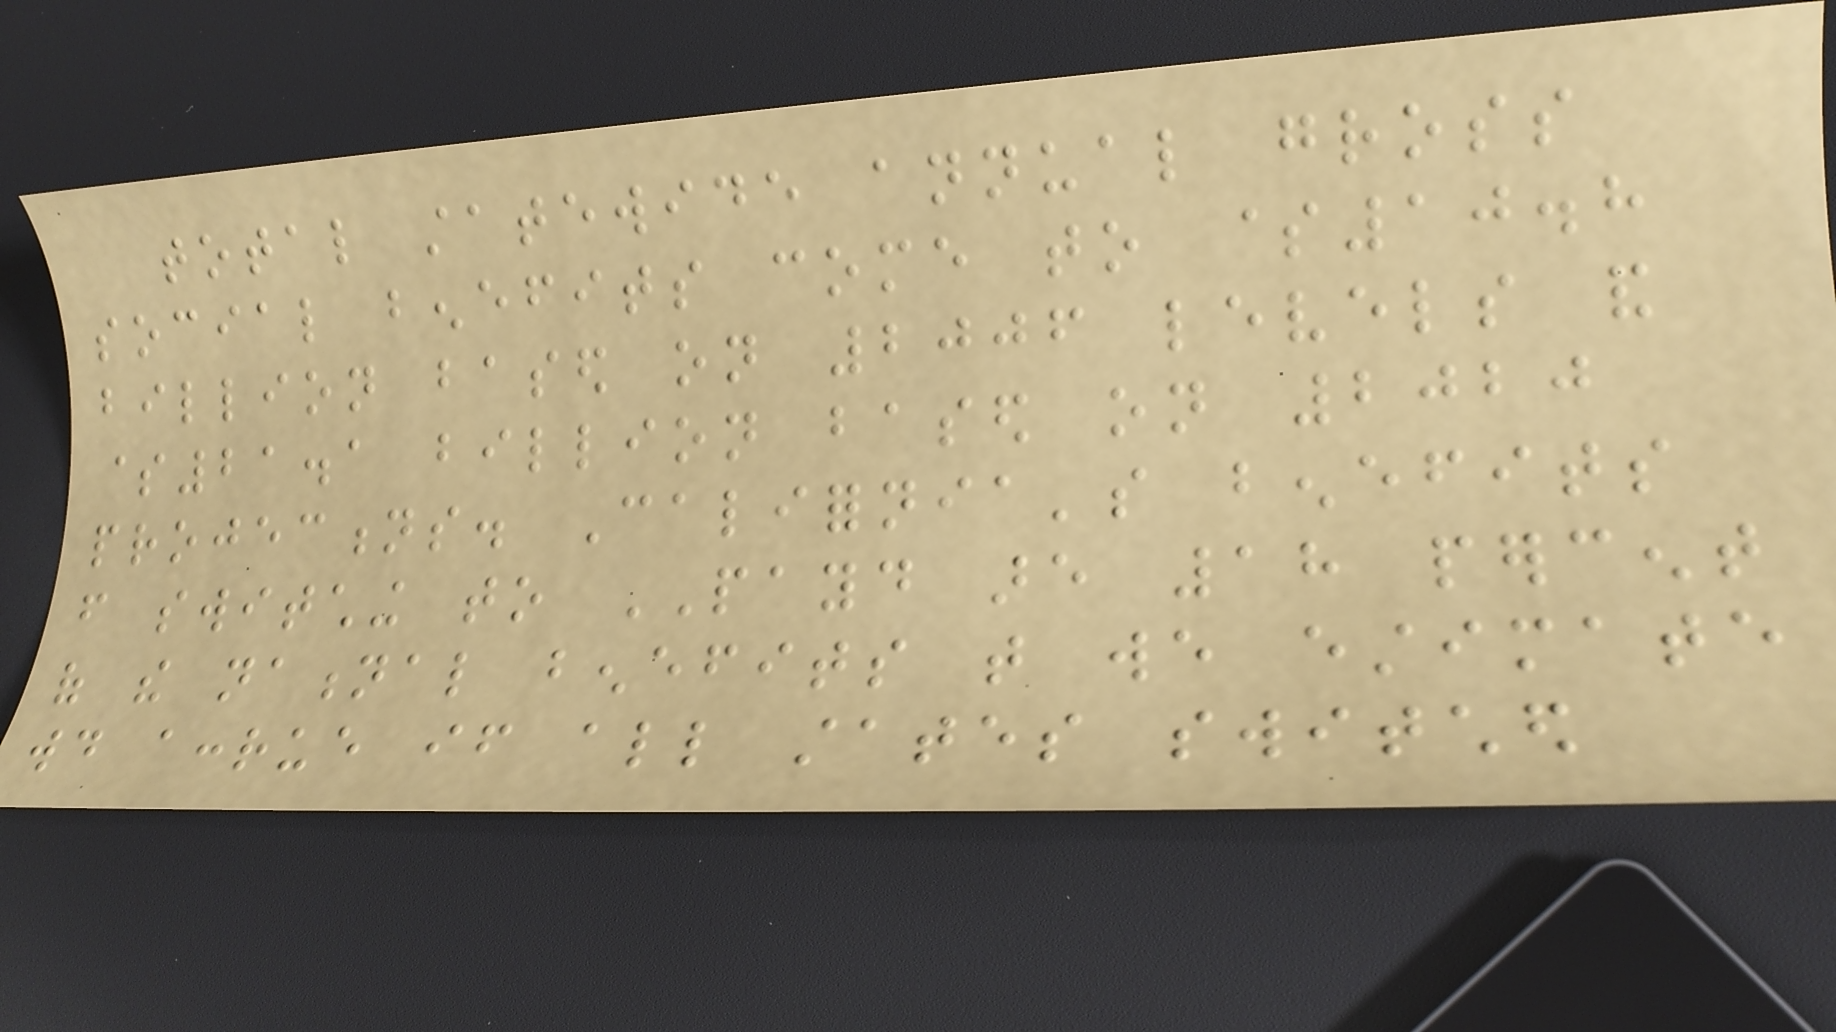total statewide annual gross
social benefits come to $10.8
billion based on 2006 levels and
$21.1 billion based on 2020
projections. California's benefits
from switching to PAYD are 18 percent
of the national benefits that we estimate
would accrue if all states switched
